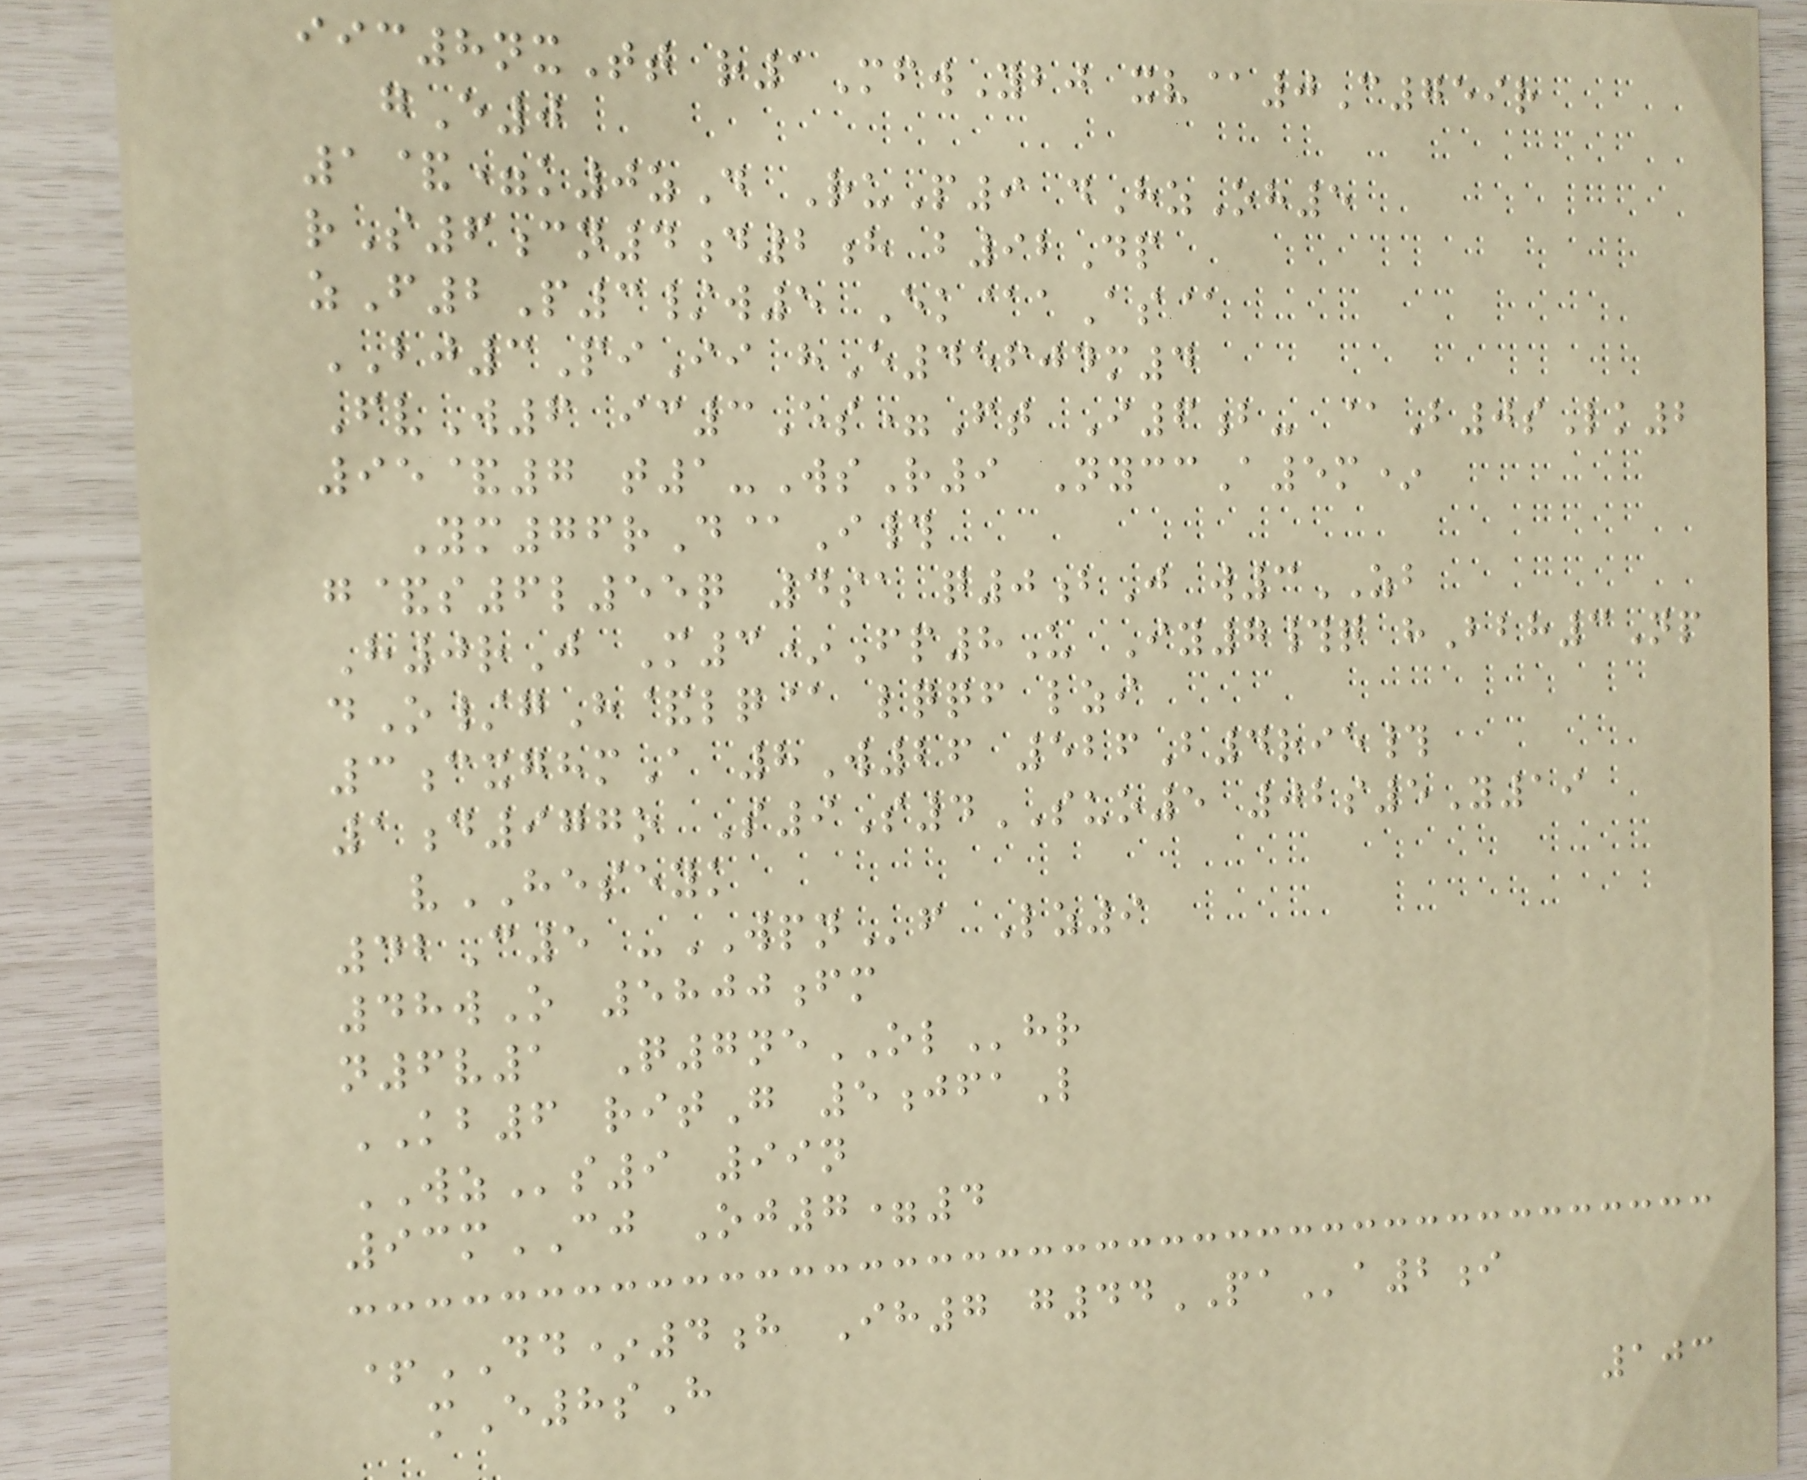iic8nxTt r1MfwYbj xv@0C759r
gE0
1&=k0zD RuP9 dHzOh5
rS6cn4d2h b92Dp
zF2P3/w5 Ek@aAs@
BJ3PiIi hE45604m4
FvW6 ic3Es=Ft I6b- @B0sLk2
95&7 t1-WsR9 NyccA5m*
Ym76rD@I#
g&s6l55q 4sa q0bJ w3ZB
H0rJ M3*Fp8U Iy7#q hBbh3Np
dO/gH&lq@ lqqf lzi
3cxghmA 8W26 526B4rie#
1d977o S9S4SUO5 02s5Y19
vHESEYK
42C5 -WPNf Lz9
48wO 5800fm
n6v1 Q7neOLhr
KB6 ritG 5jfaL
WZs9 99n
93mCJ Oj7=4
+DD*4h Ih7 g44PAa2i
mE8sH
103
